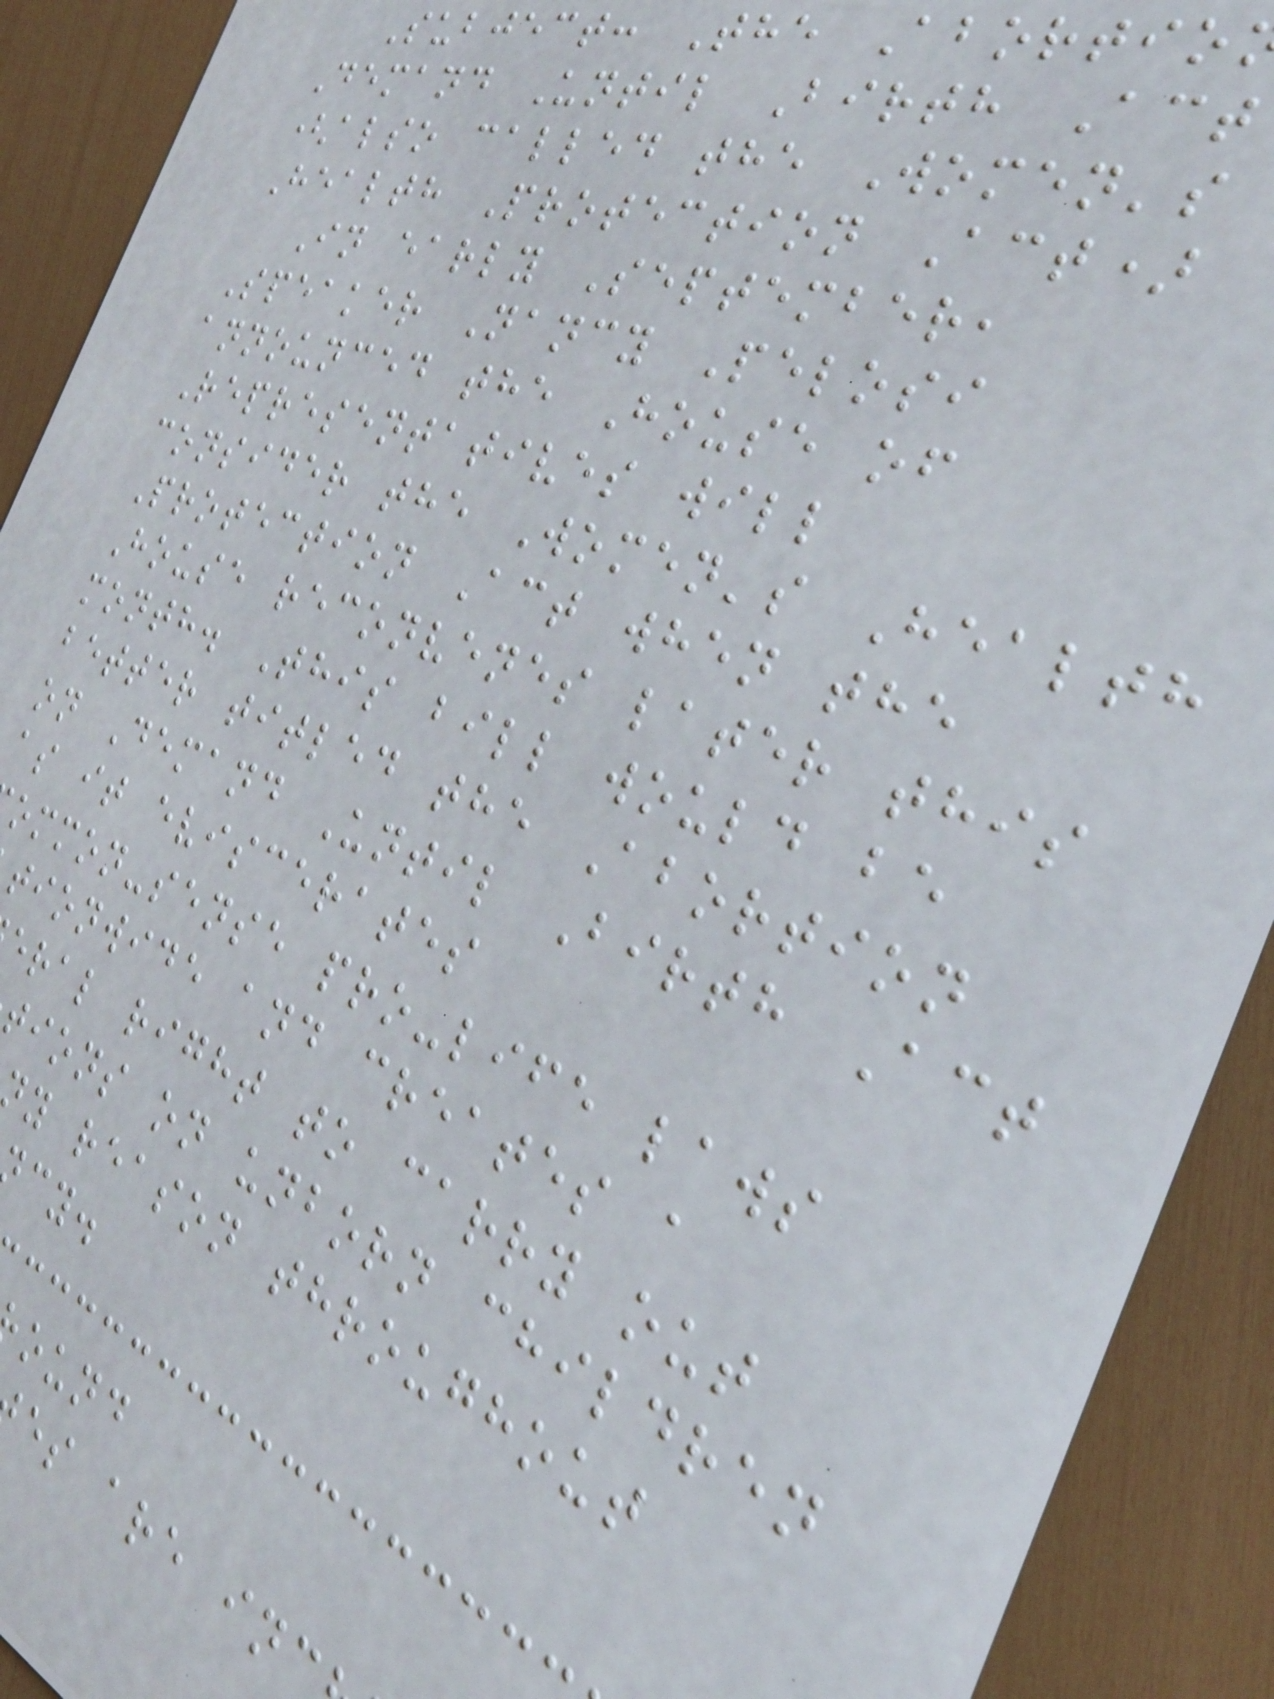Subject: The Abortio
Demand Until Birth Act
(also called the Women's
Health Protection Act)
In early September,
Speaker Nancy Pelosi
announced the House of
Representatives will
consider the Women's Health
Protection Act when the
House reconvenes later this
month. This bill would be
better titled the Abortion
on Demand Until Birth Act
as it eviscerates
ommon-sense pro-life laws
tionwide and creates a
eral right to carry out
tions on unborn children
y reason throughout
ound
es are inc
